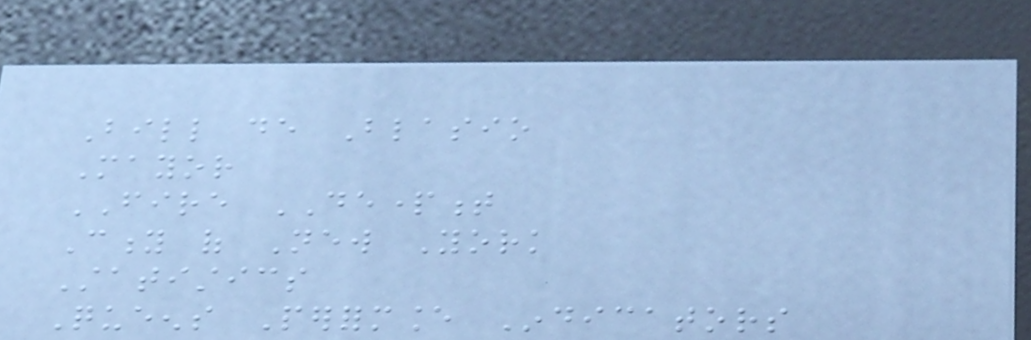Bill de Blasio
Mayor
FIRE DEPARTMENT
City of New York
Statistics
Queens Performance Indicators
